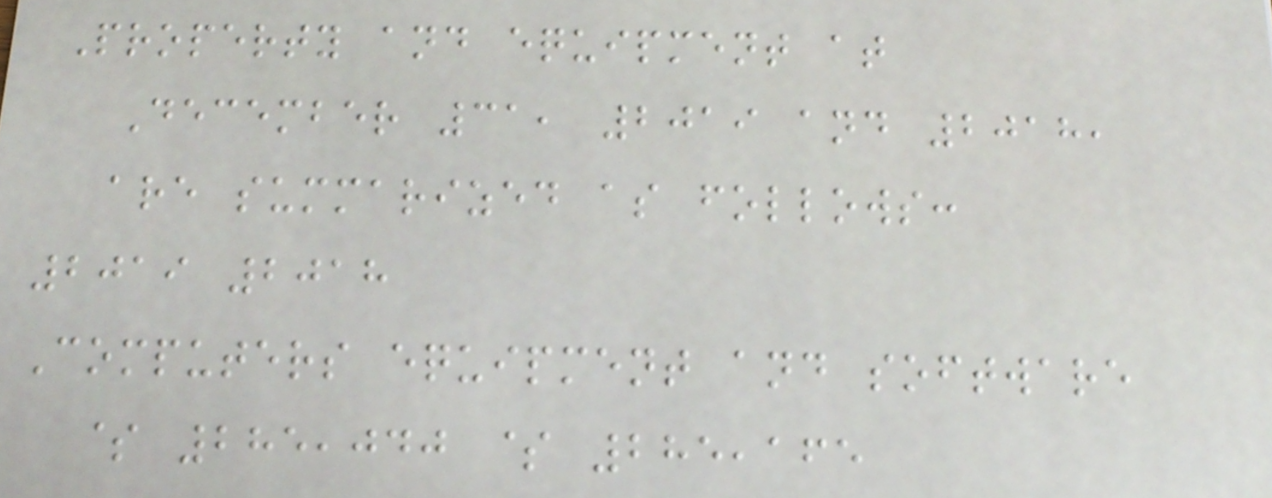Property and equipment at
December 31, 2019 and 2018,
are summarized as follows:
2019 2018
Computers equipment and software
$ 285,040 $ 285,165
